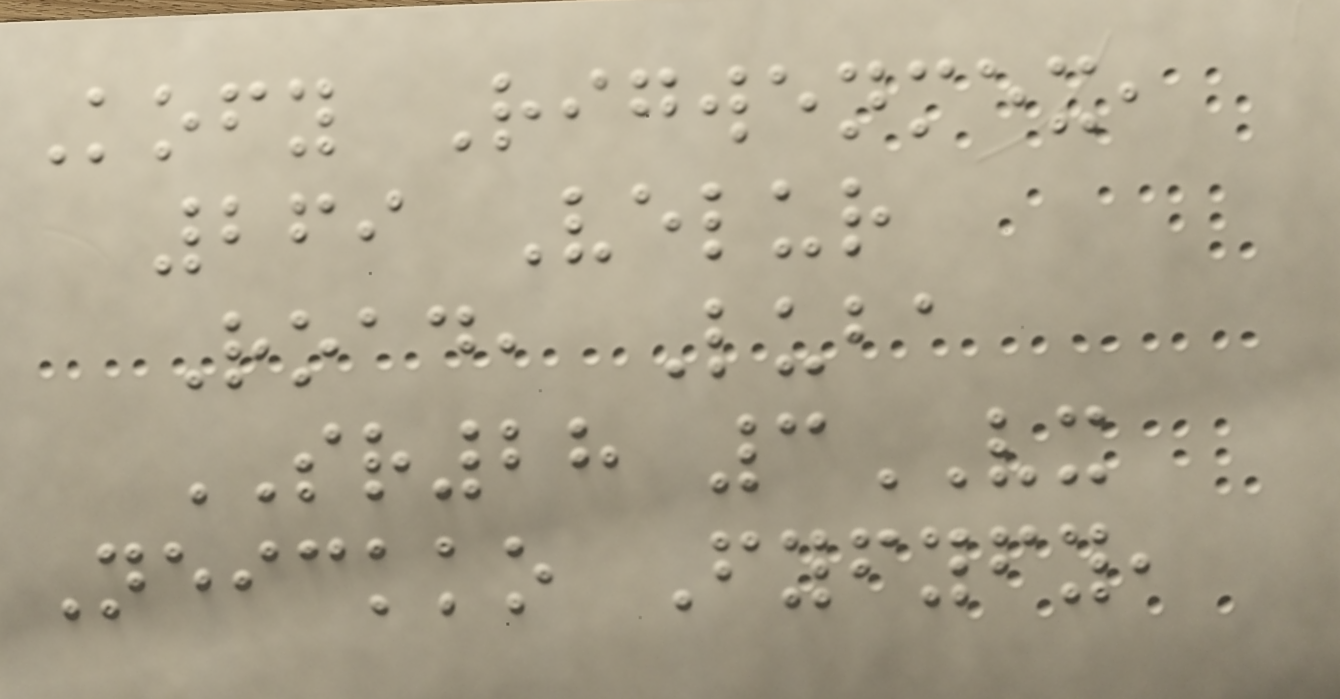Kofy Rigwenmex,
269 Velur
Road, Luba
SR28 3VX
Neickko Fyfyfy,
